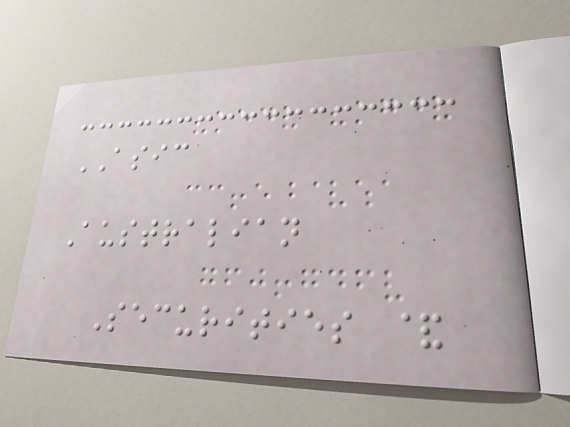ASIC
Australian
Securities &
